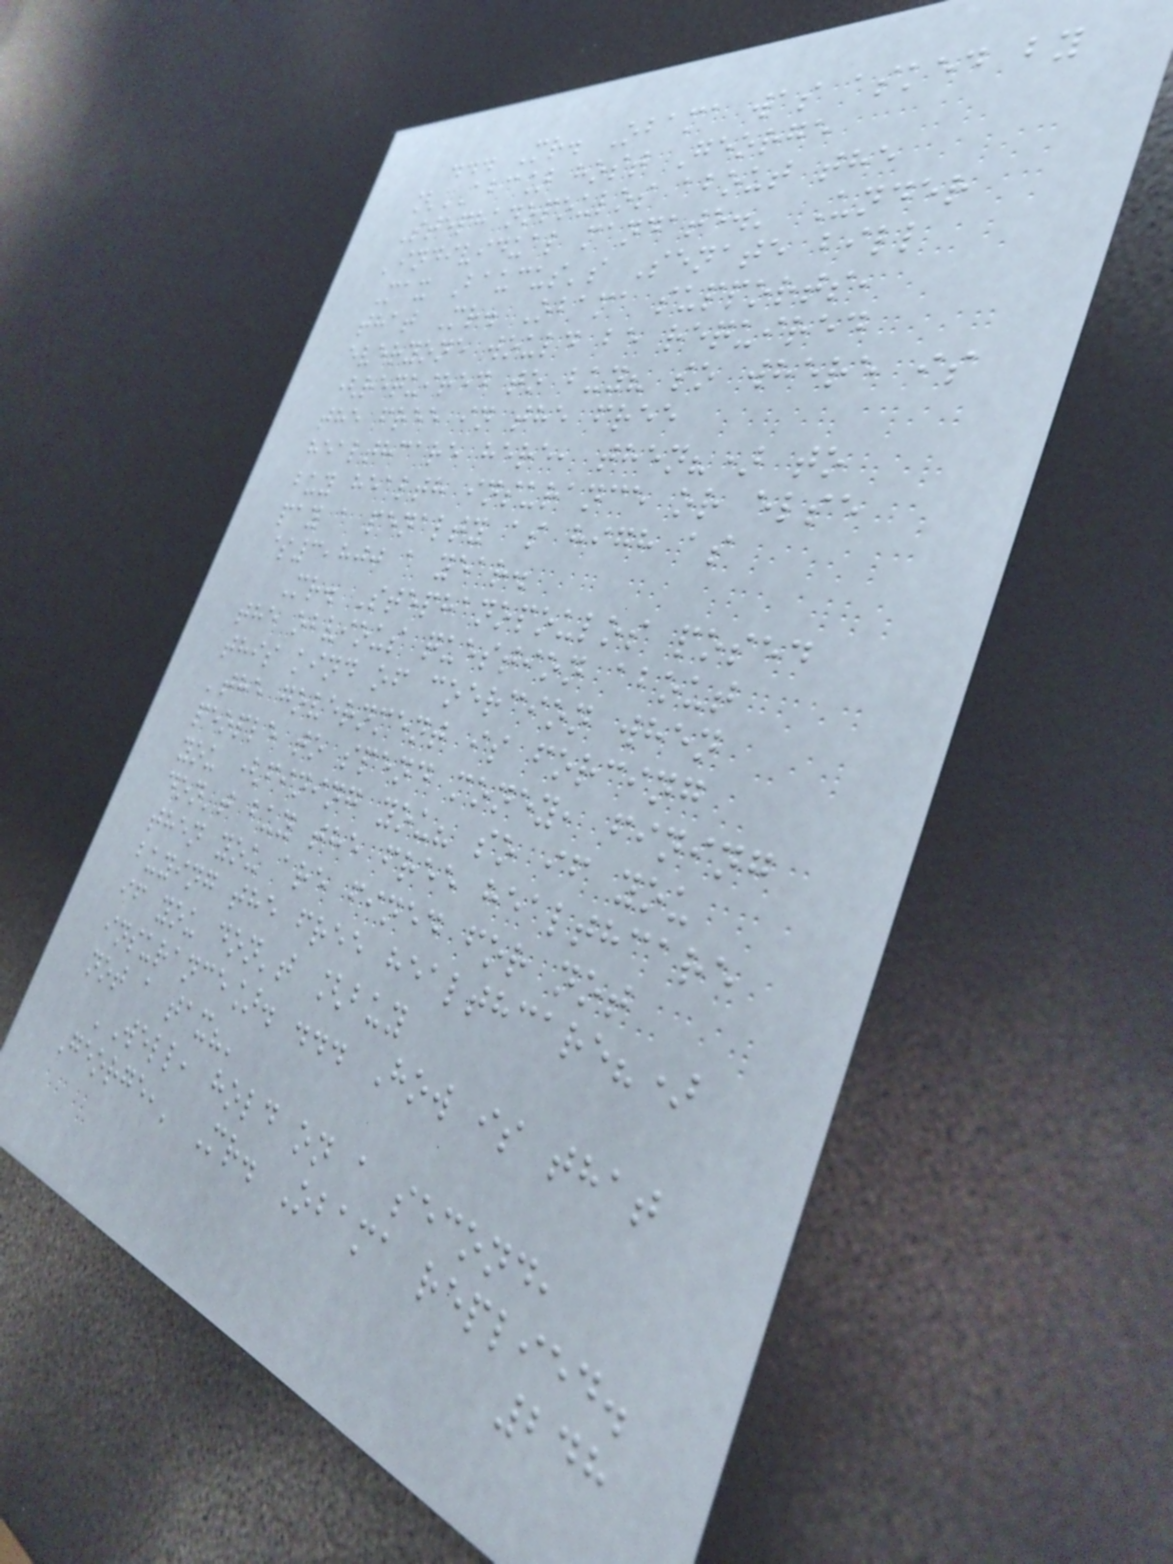... Mr. Obama was asked by
[ABC] host George
Stephanopoulos about the
'individual mandate.' Under
Max Baucus's Senate bill
that Mr. Obama supports,
everyone would be required
(required to buy? so where is
the free in the free
healthcare here, then?) to
buy health insurance or else
pay a penalty as high as
$3,800 a year.
Mr. Stephanopoulos posed
the obvious question about
this kind of coercion when
'the government is forcing
people to spend money, fining
you (fining you? so if you
don't buy the free healthcare
then you are fined for not
buying the free healthcare?)
if you don't [buy
insurance]. ... How is that
not a tax?'
'Well, hold on a second,
George,' Mr. Obama replied.
248
